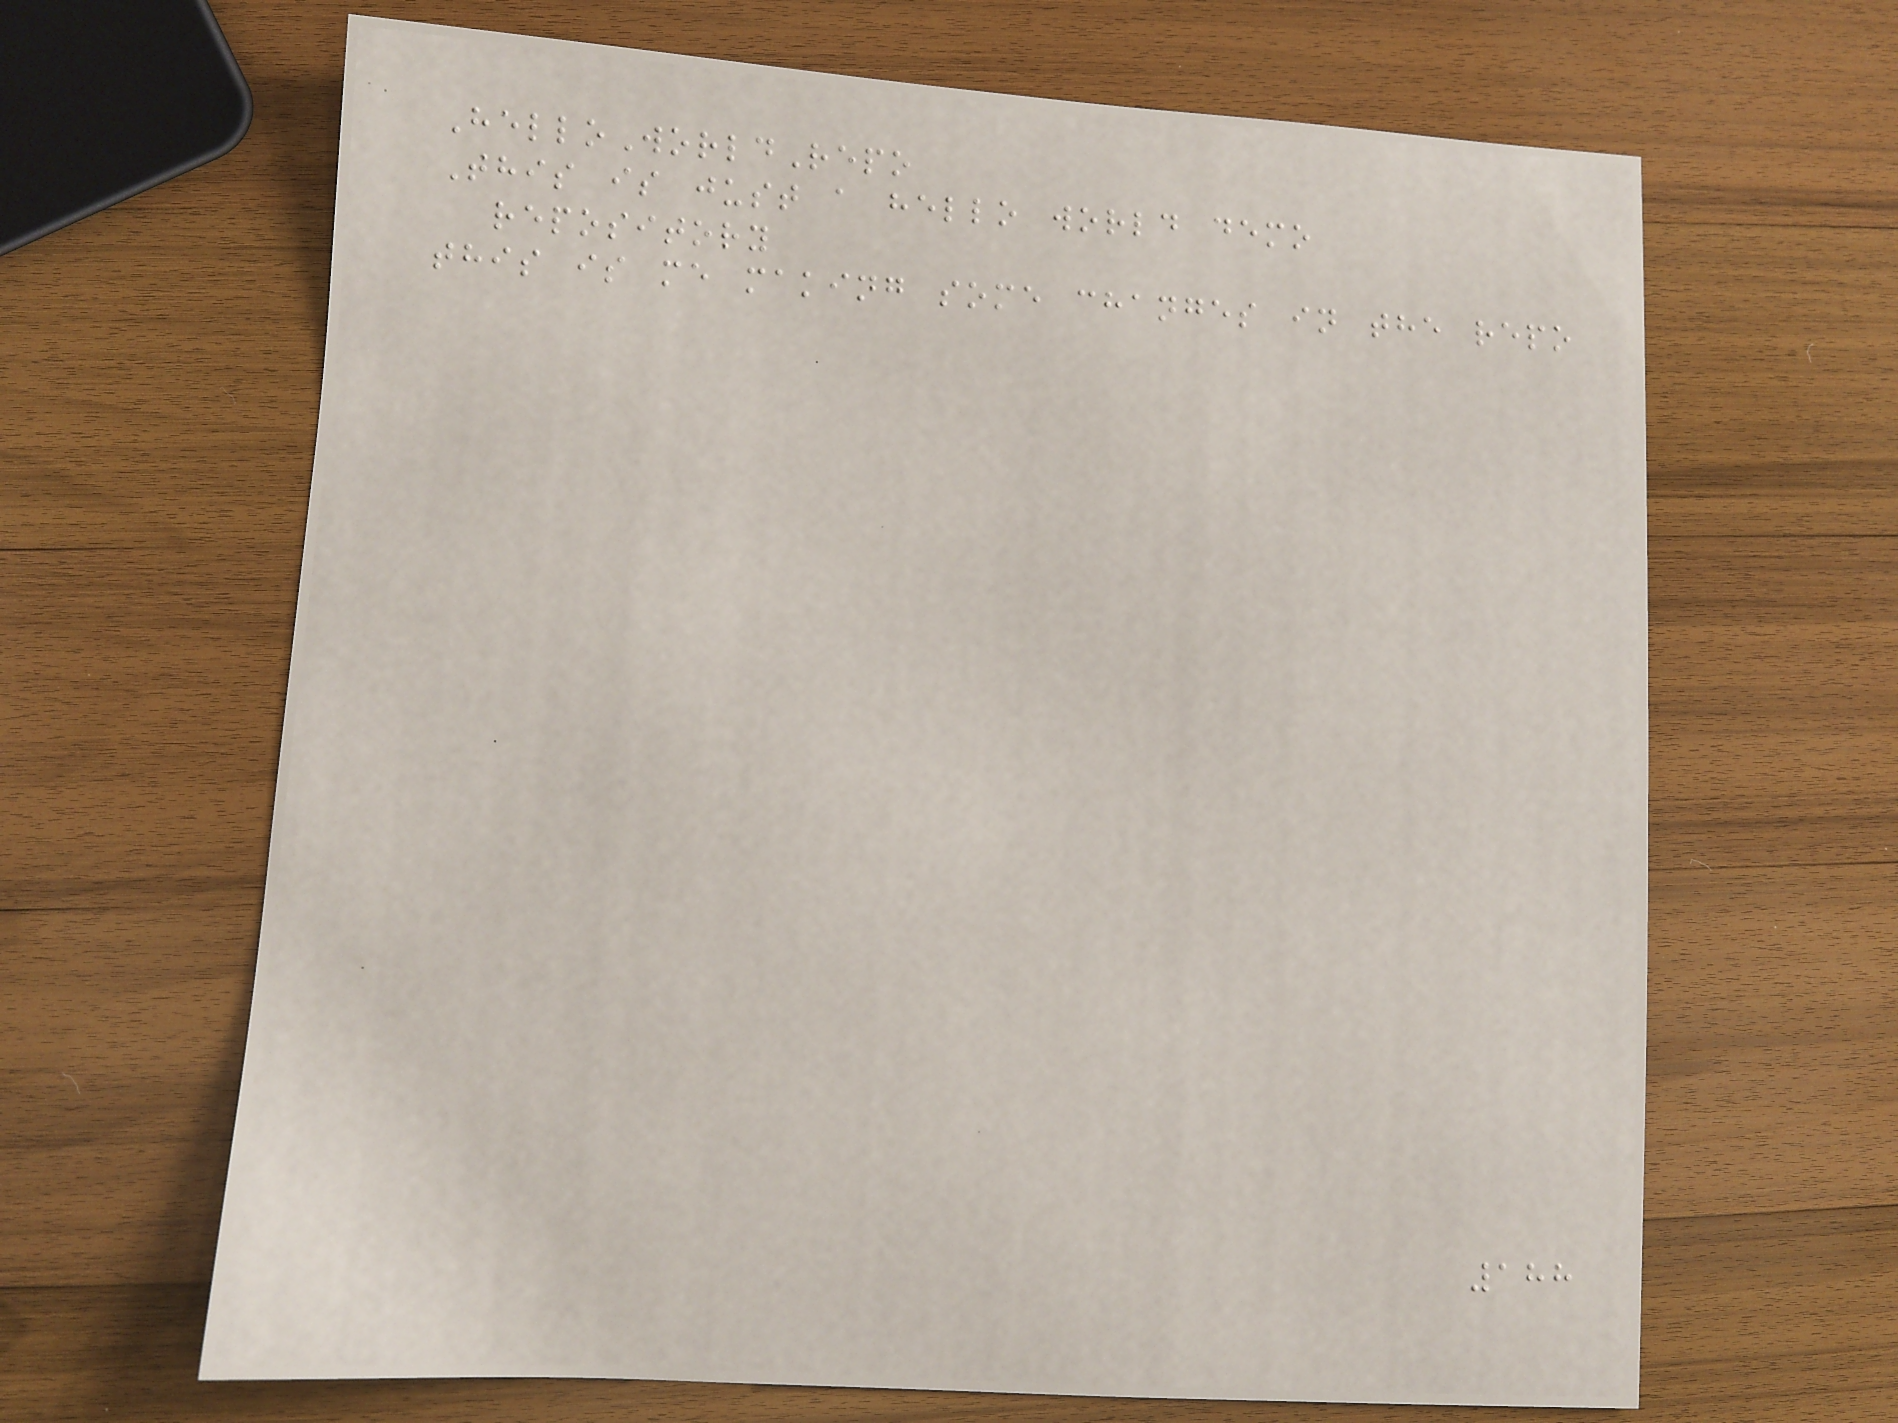HelloWorldRepo
This is just a hello world demo
repository
this is me making some changes in the repo
188
